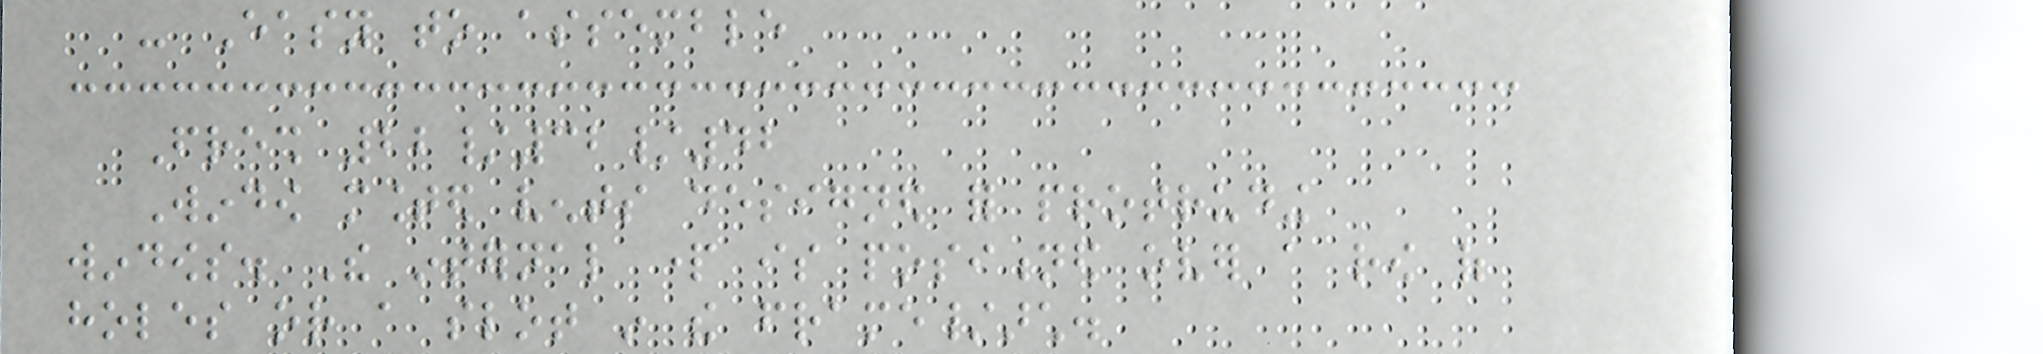- Easy to assemble
Fresh 22/32/42
Window mounted vents designed for protruding
windows. The internal part is positioned over a row of
holes or a slot in the frame/arch.
